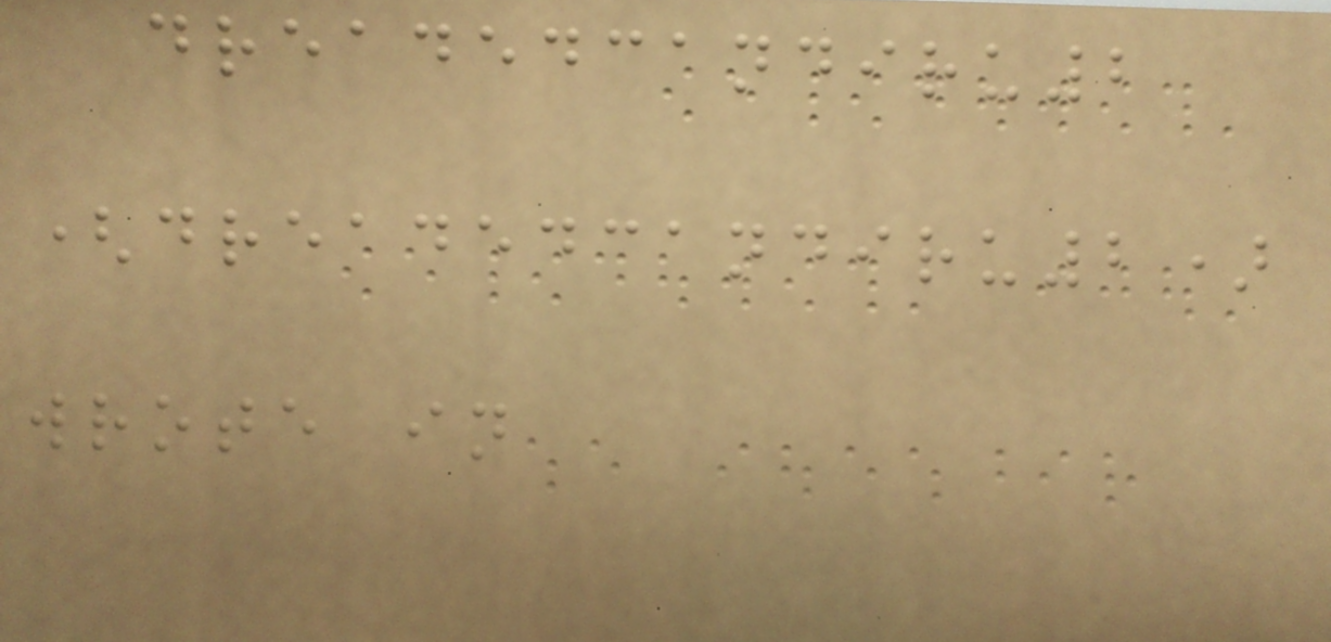dreadedcandiru2
(dreadedcandiru2)
wrote in
